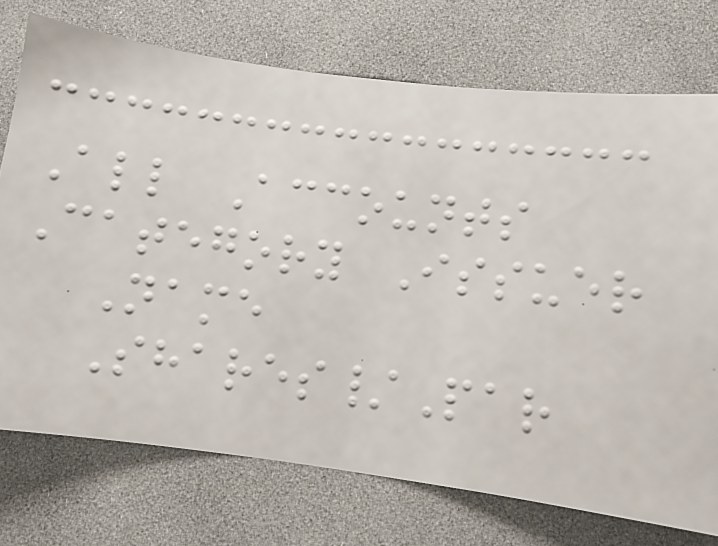All Accounts
Category Issuer
Name
Shares/Par
